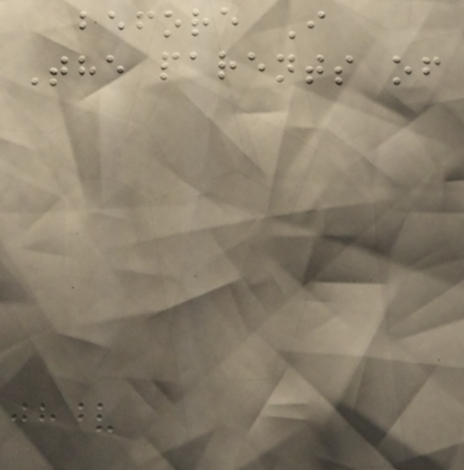before I
The parents of
